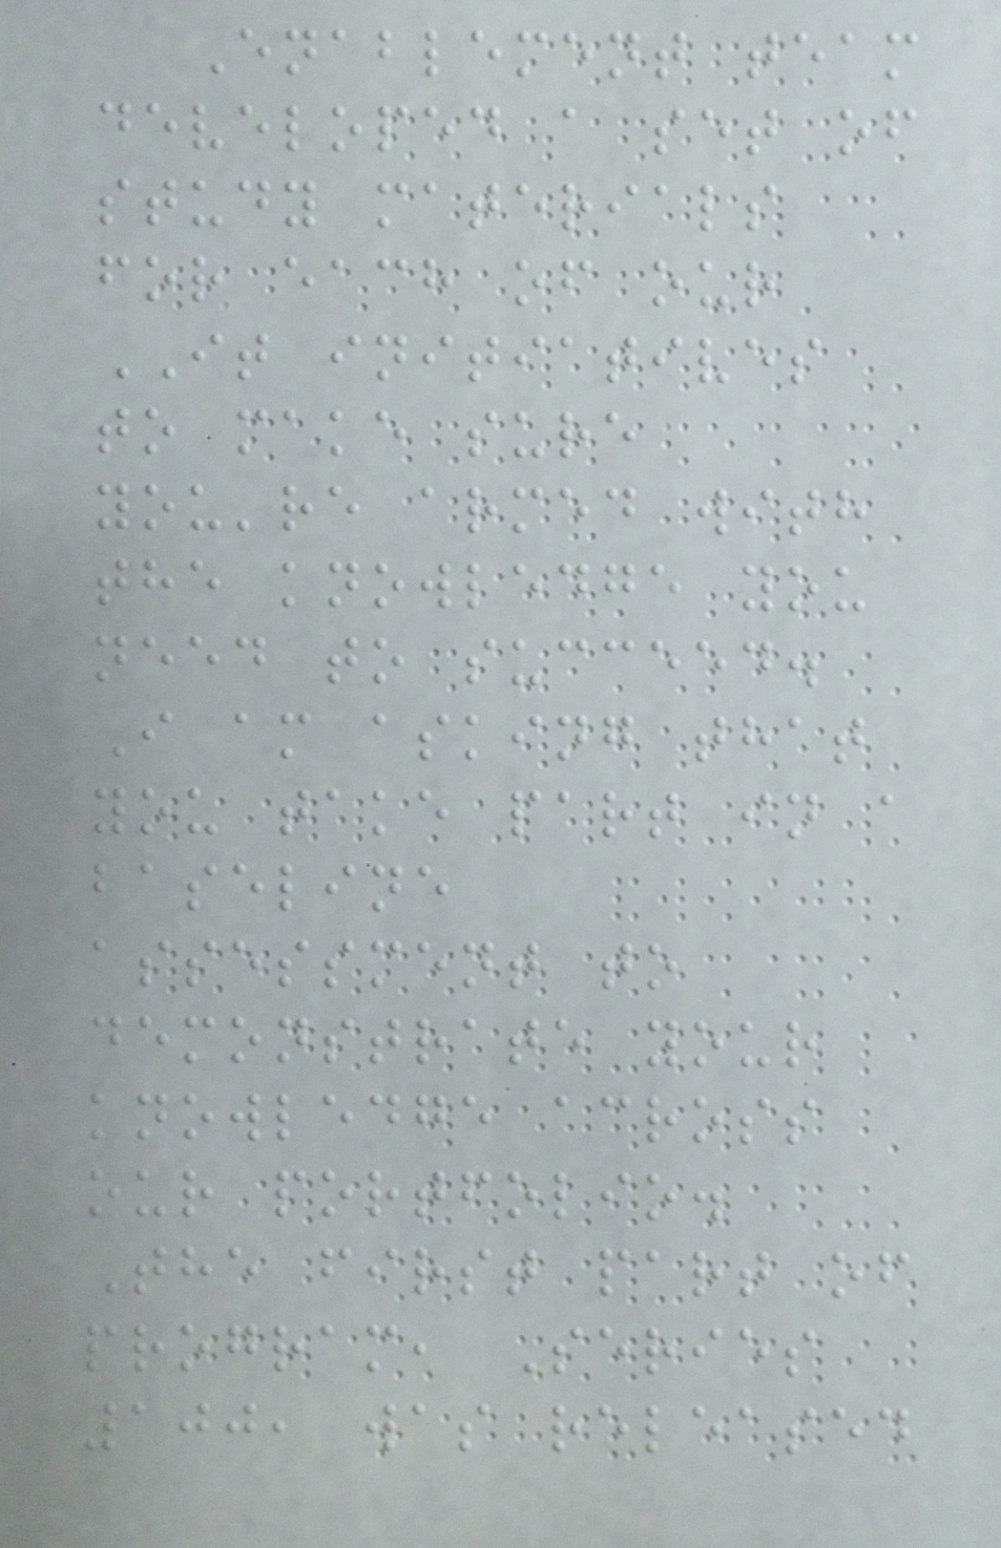Enablement team
developed a set of
study materials
for each of our
IT initiatives
to make sure
you're armed with
the knowledge you
need to succeed.
I am asking that
you take part in a
baseline
assessment to
demonstrate your
knowledge across
our portfolio.
The first part of
program, Series
100, was released
